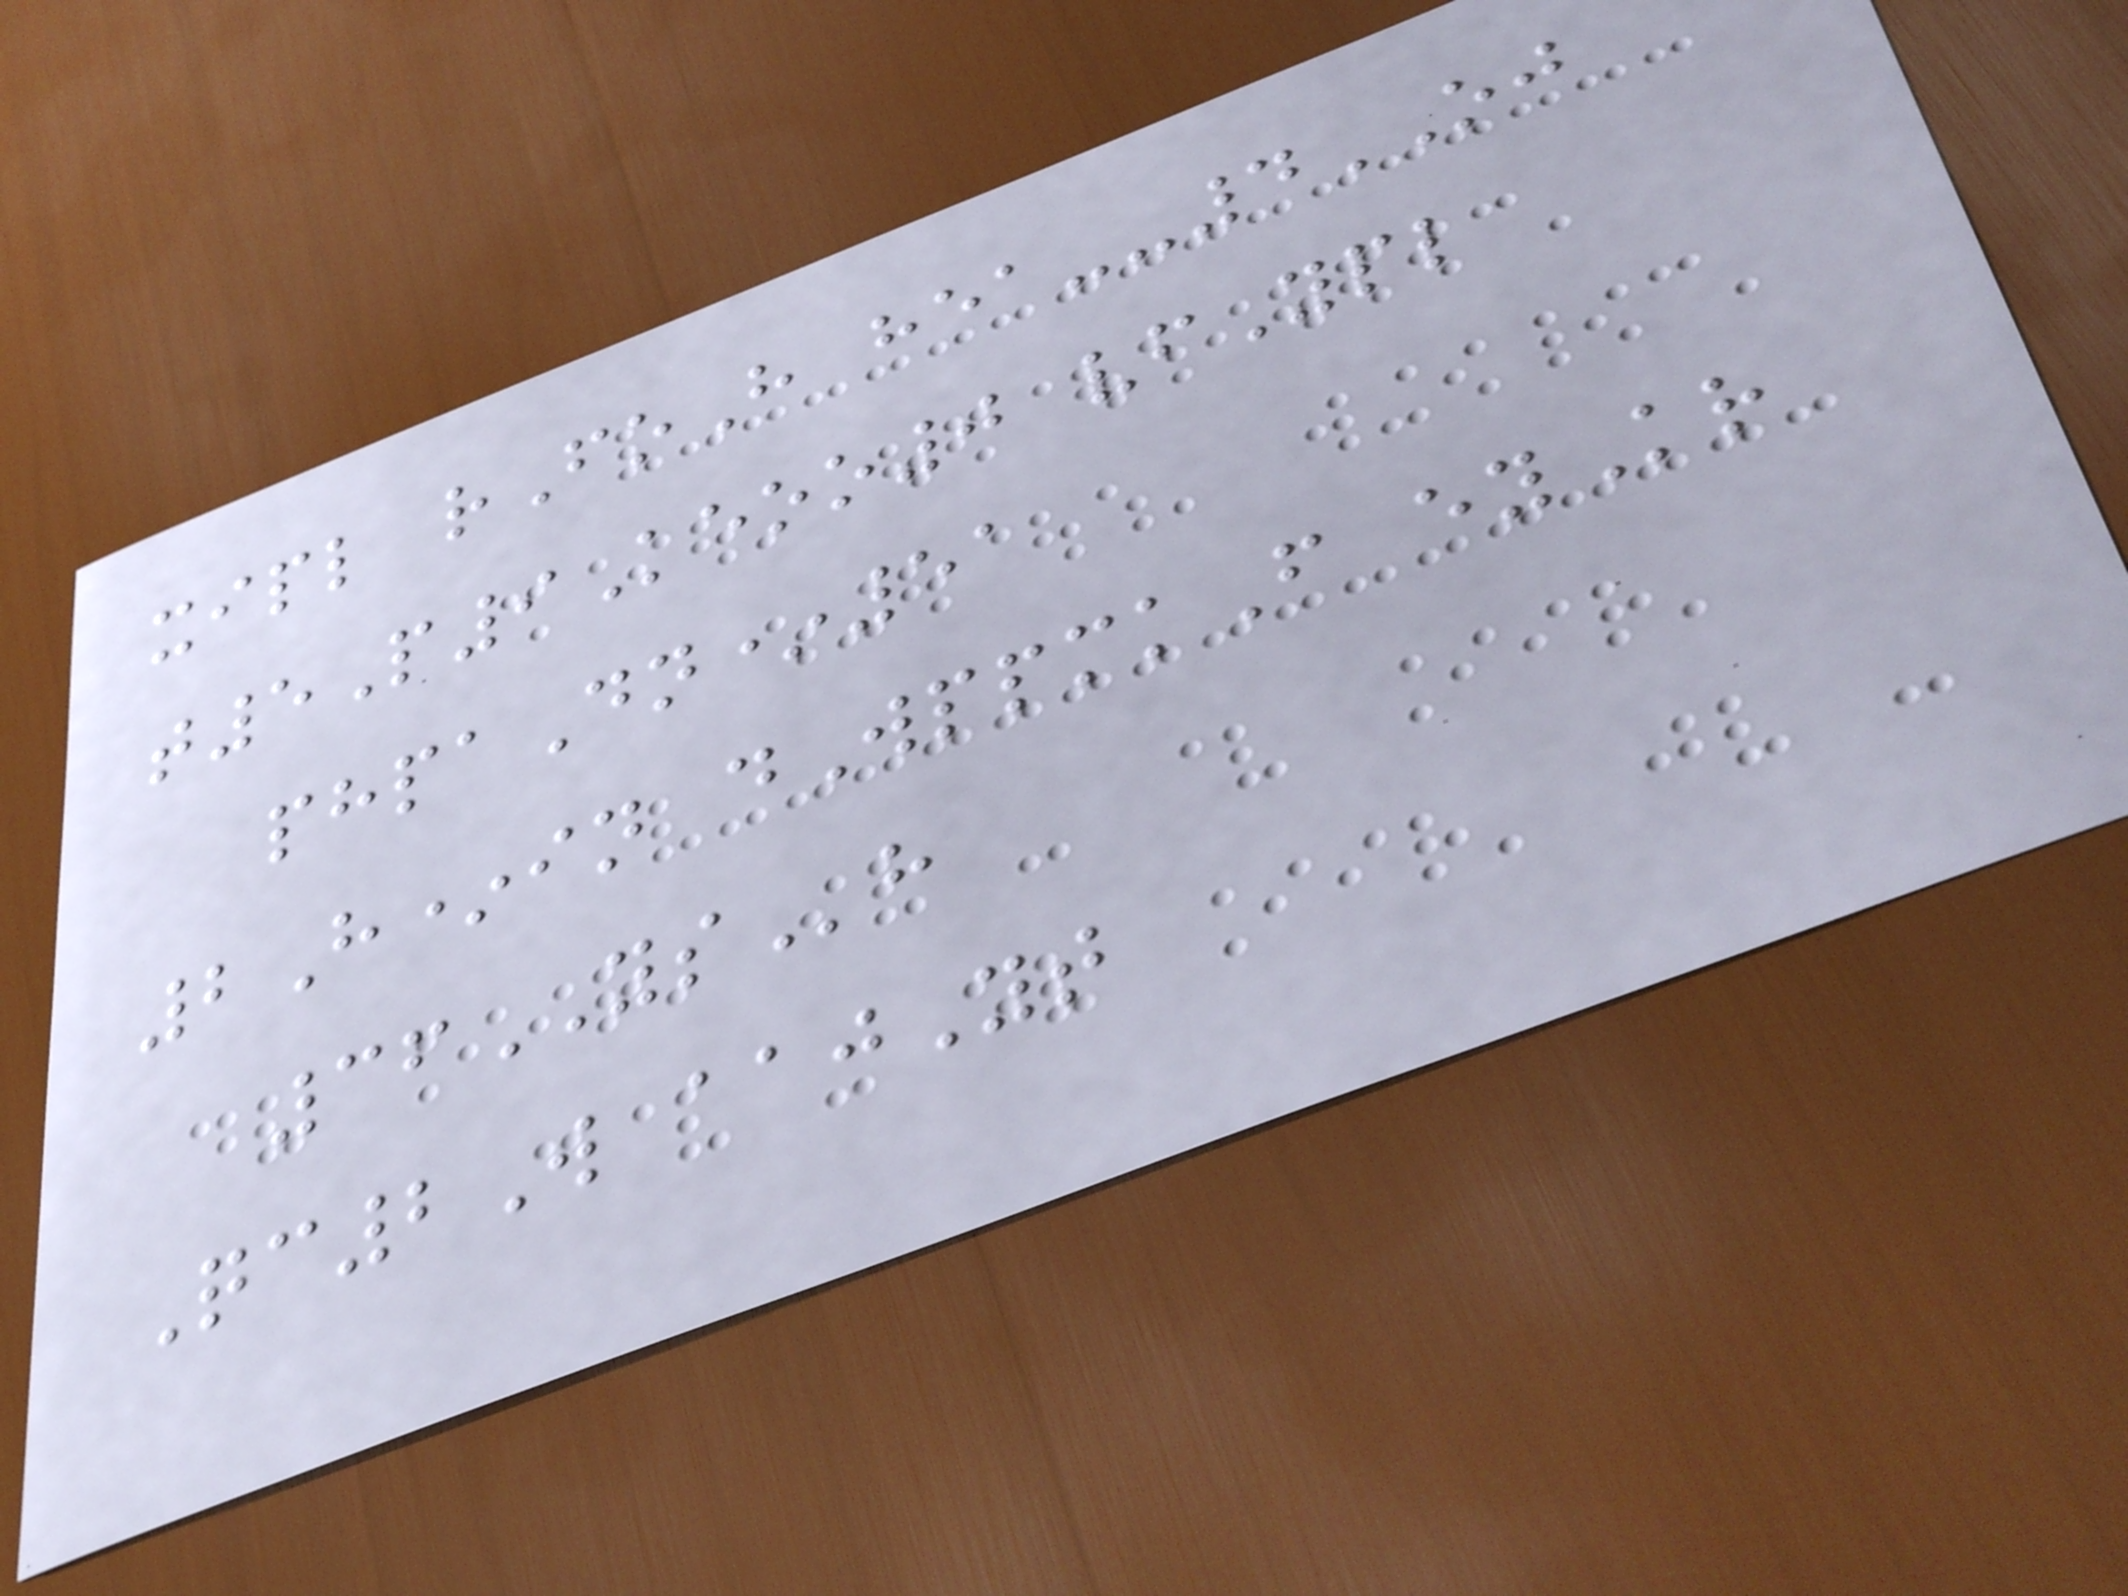xipl rFoH hea--4OJ
t5P9Keoo0 vfYpl
phpaDn*51
2H*in dWppmkF eyKr
36YSh
Qc2W aajYt
